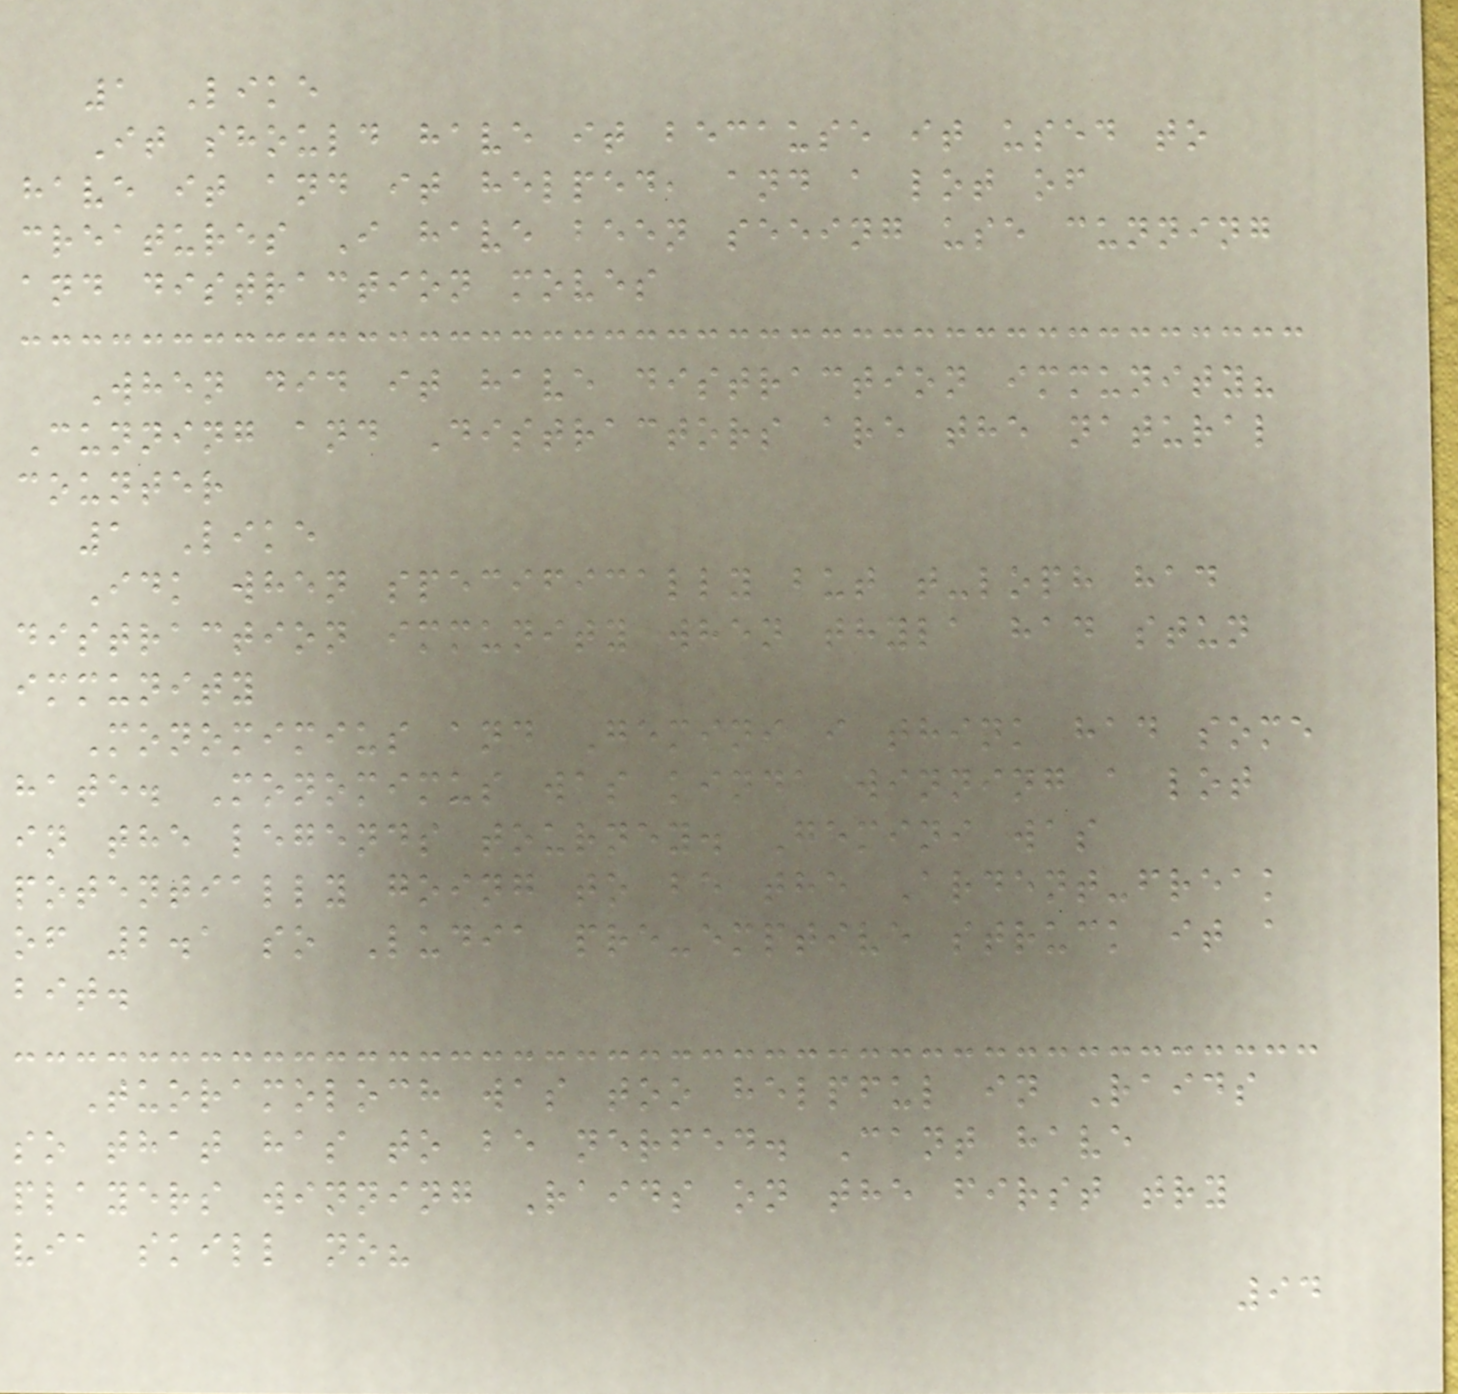1 Like
It should have it because it used to
have it and it helped, and a lot of
creatures I have been seeing use cunning
and distraction moves
When did it have distraction immunity?
Cunning and Distractors are the natural
counter
1 Like
Idk when specifically but t-loph had
distraction immunity when thyla had stun
immunity
Monomimius and Gemini i think had some
hate. Monomimus was kinda winning a lot
in the legends tourney. Gemini was
potentially going to be the Ardent-freak
of 2.1 so Ludia pre-emptive struck it a
bit.
Tuoramoloch was too helpful in Raids
so that has to be nerfed. Cant have
players winning Raids on the first try
via skill no?
94
